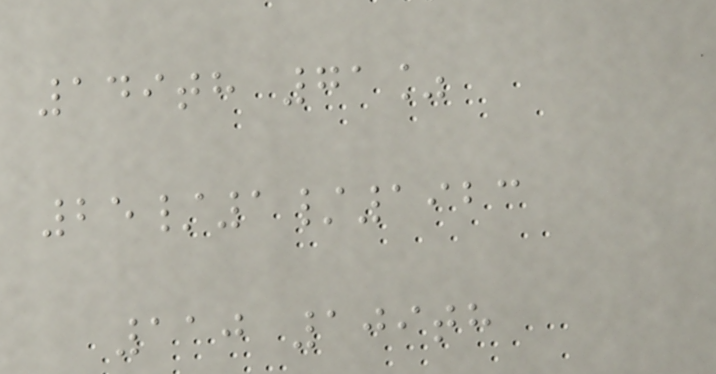149th 71%
25/1/1923
110 109th
